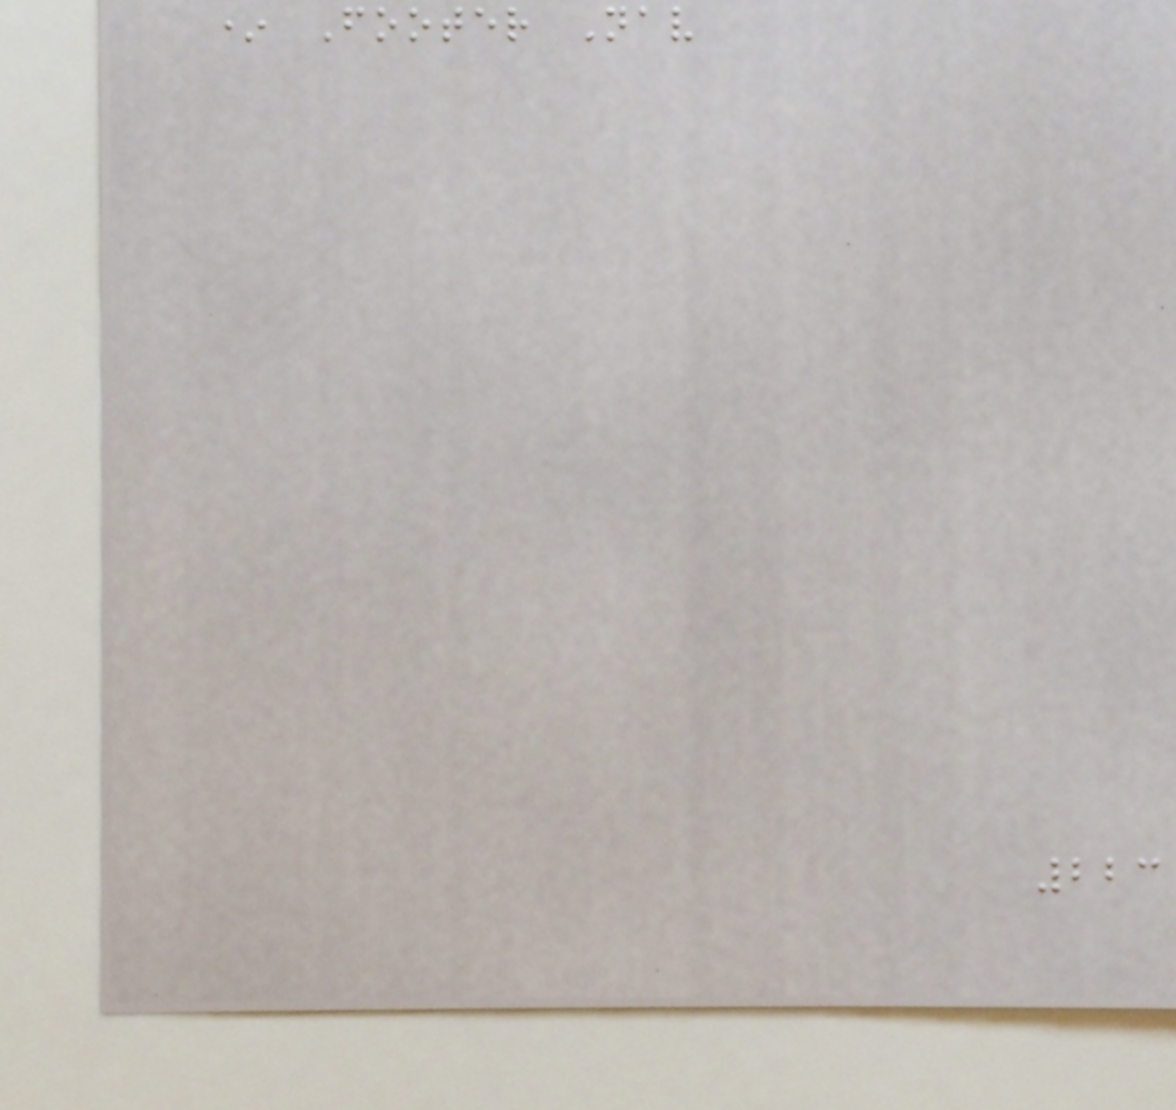* Footer Nav
223
